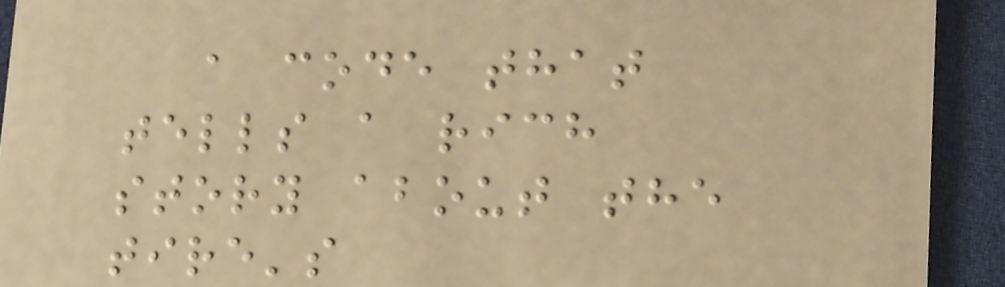a code that
tells a rich
story about the
tire's
